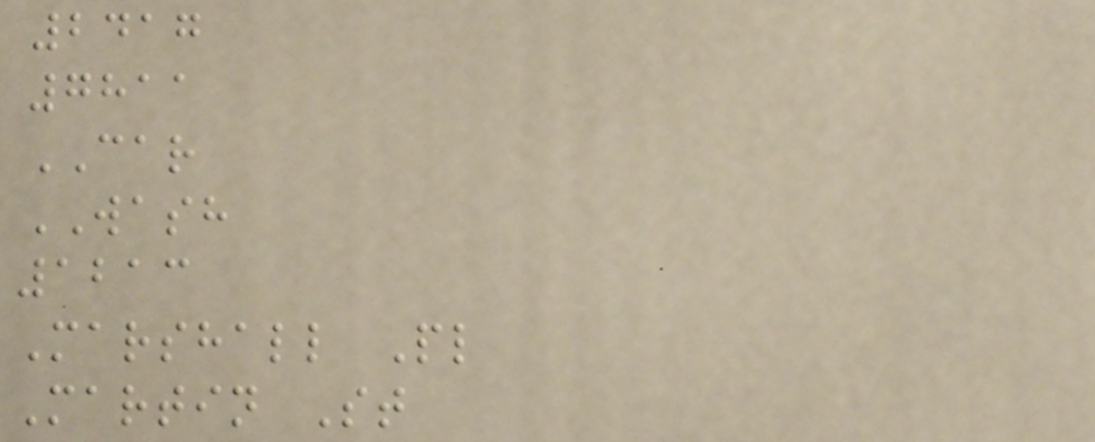2417
7811
CAR
WASH
1213
Marshall Pl
Martin St
